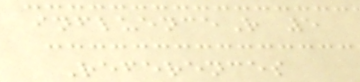influenceR 5
References
